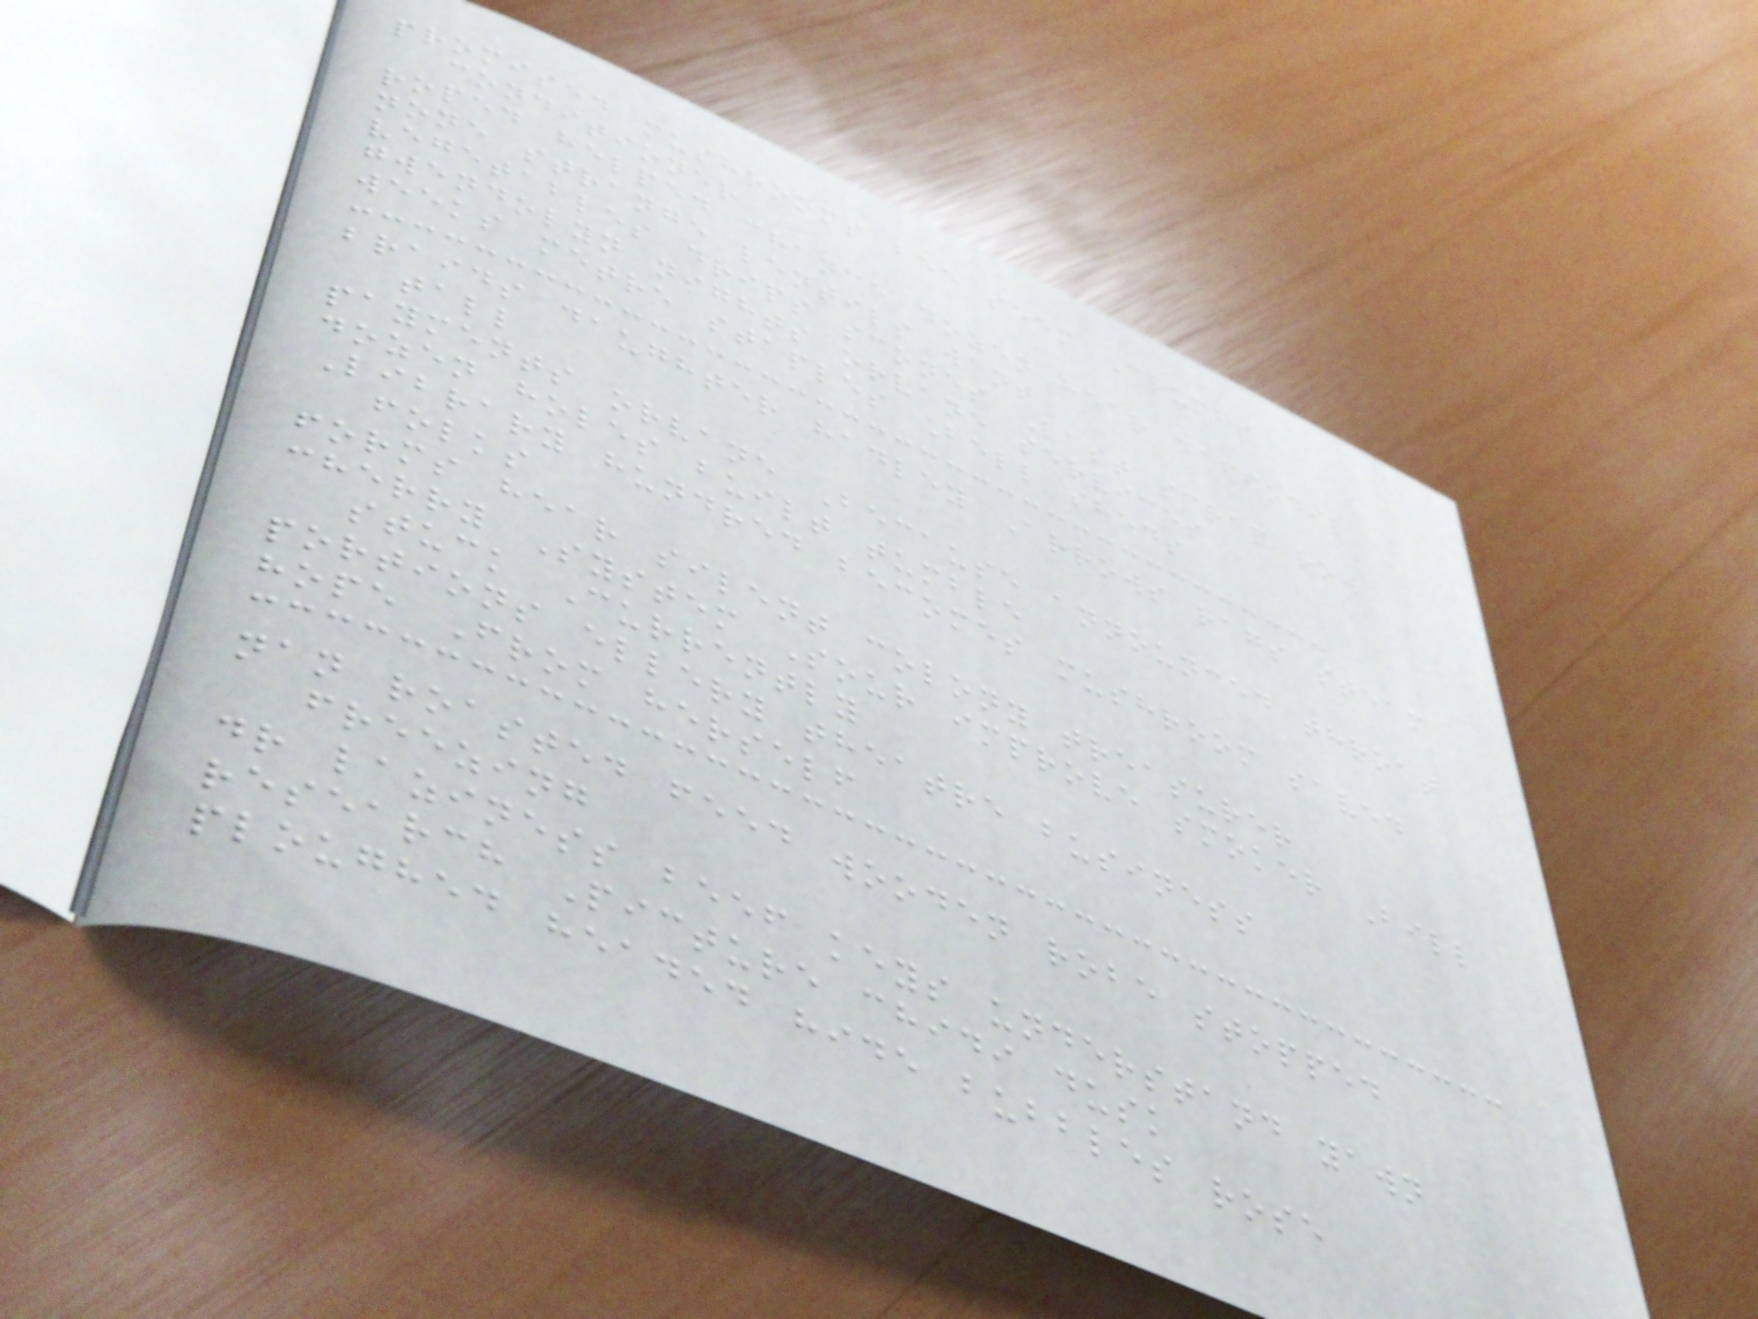promised mushrooms bee seem Crumbs
conditioner
roped helped chance dozen hear daffodil
none strange lentils want
vegetables drips scones Last scrap row
gwendolyn nights orvane services
weeks metre staples Bell sheds
braids daughter hadley Arrows rags steam
tall
payments orvane Because announced throat
dozen holes built tumble
Library hundred becomes mushroom saved
folks
forms hear silent colony treasurer
cherry System Sour improve smoker Bill
stuck Currently
portions ellery theatre business
hope From herself
nan roasted feed wooden robe stopped
freezing
dr laziness beef keys understand yawn
research Picture chidi dusk
ploughed headed hide bubbles rose
